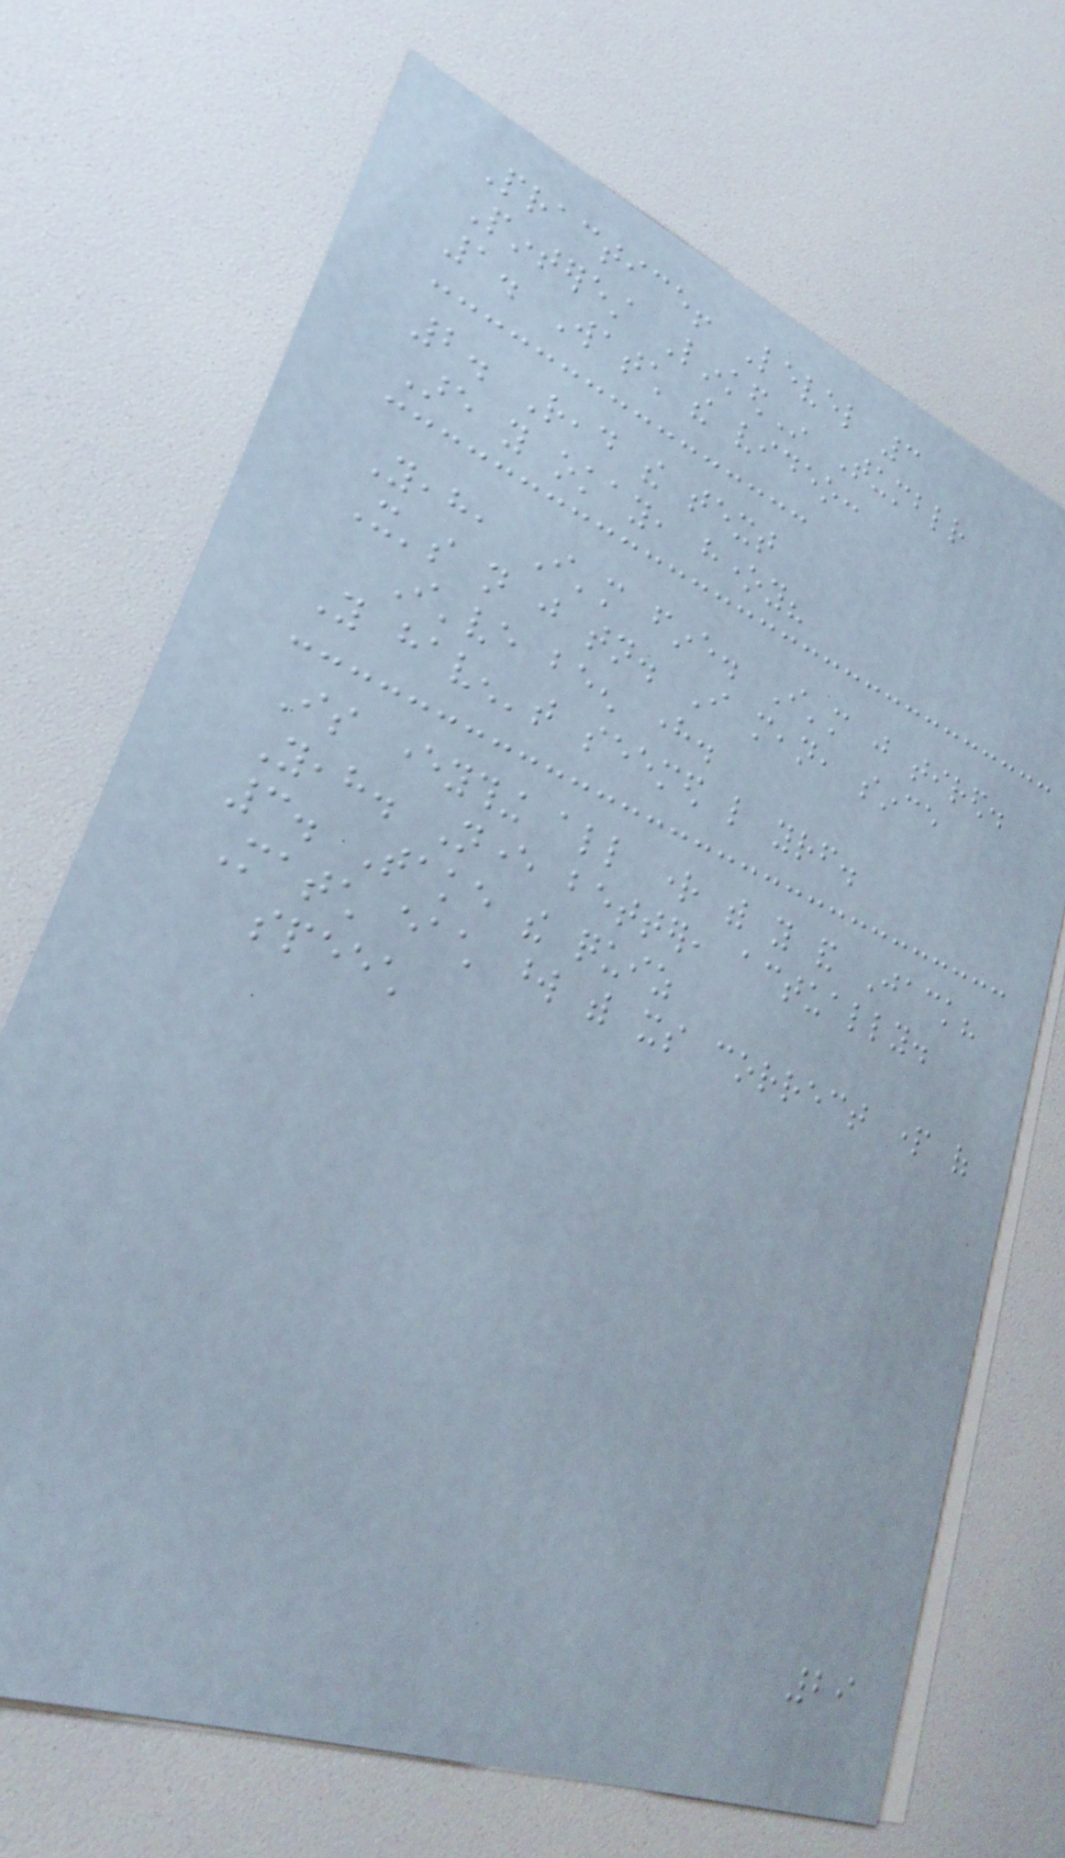Practice! Level 3
Pinterest LinkedIn Tumblr
1. Watch the video:
2. Read the text
Are you okay, honey?
Yeah, I'm fine. I'm just tired.
It's not just tonight. I mean, since
I've been here.
You haven't seemed like yourself.
Is everything all right with you and Jack?
Yeah. Never better, actually.
3. Take the quiz
Match each word with its correct part of
speech
29
